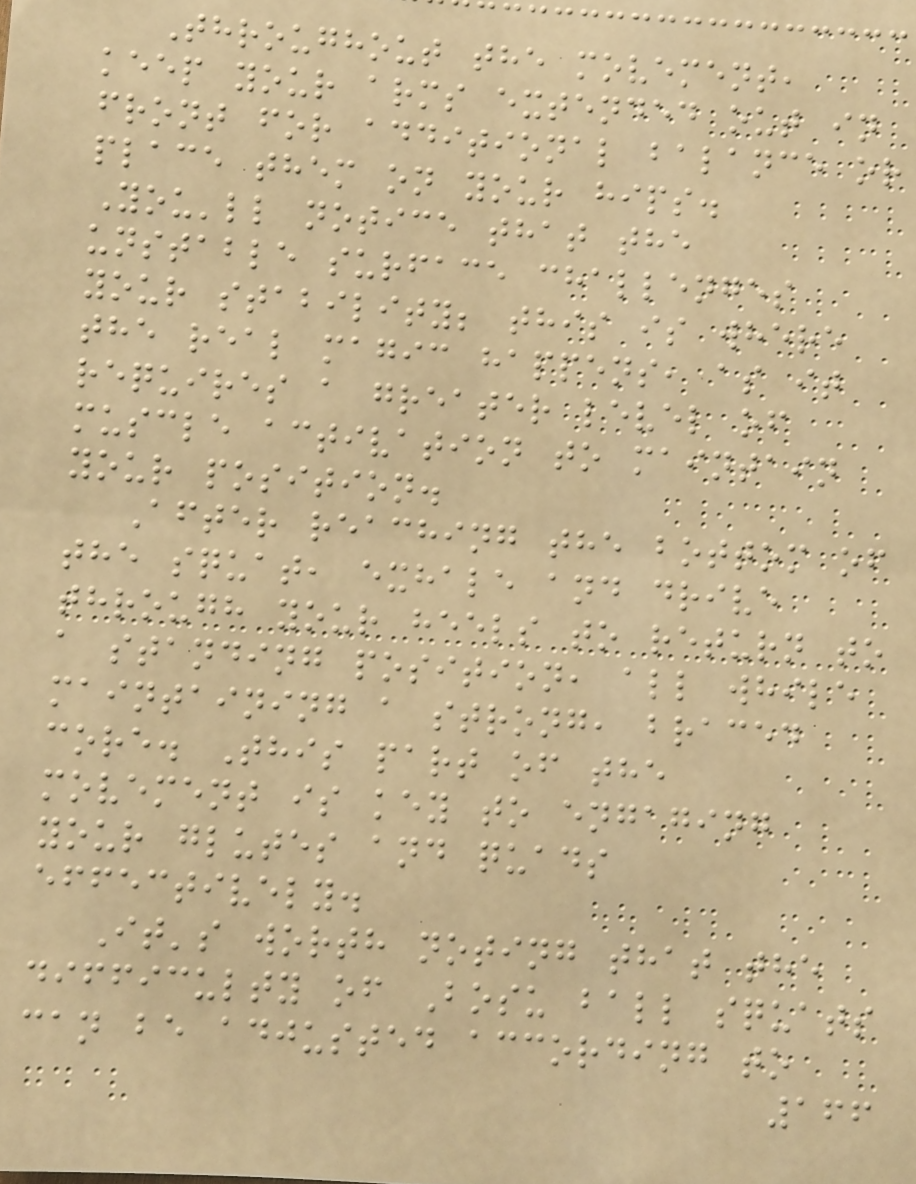Throughout the movement,
keep your arms extended out in
front for additional balance or
place them on your hips.
You'll notice that the
unstable surface challenges
your stability; this is where
the real magic happens, as it
requires a greater level of
muscle activation to maintain
your position.
After reaching the bottom of
the squat, exhale and drive
through your heels to return to
a standing position, all while
maintaining a strong, braced
core. This part of the
movement is key to engaging
your glutes and quads
effectively.
It's worth noting that the
difficulty of Bosu ball squats
can be adjusted according to
166
